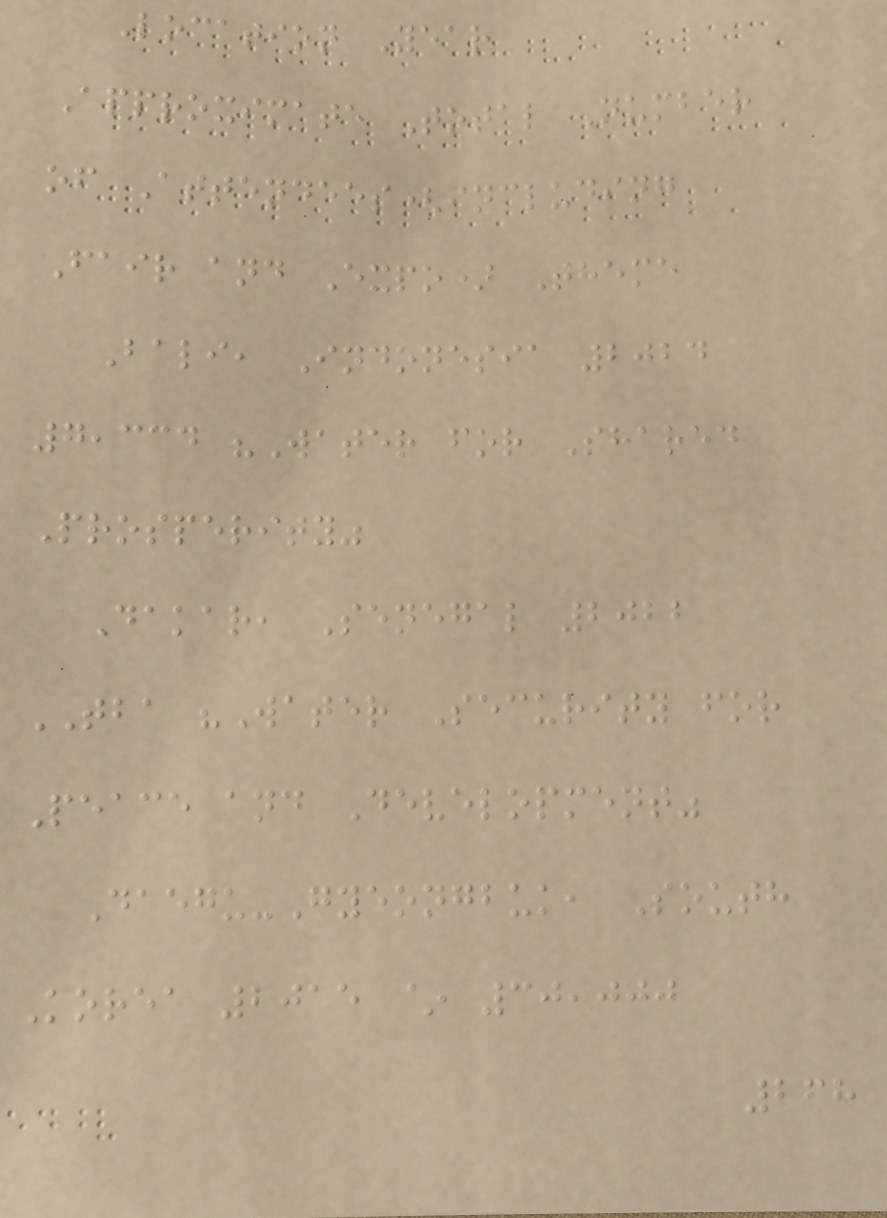Location Year
Approximate Total Number
of Attendees(including
Fair and Expo) Theme
Bali, Indonesia 2024
7,334 "Water for Shared
Prosperity"
Dakar, Senegal 2022
TBA "Water Security for
Peace and Development"
Daegu-Gyeongbuk, South
Korea 2015 ~ 30,000
268
